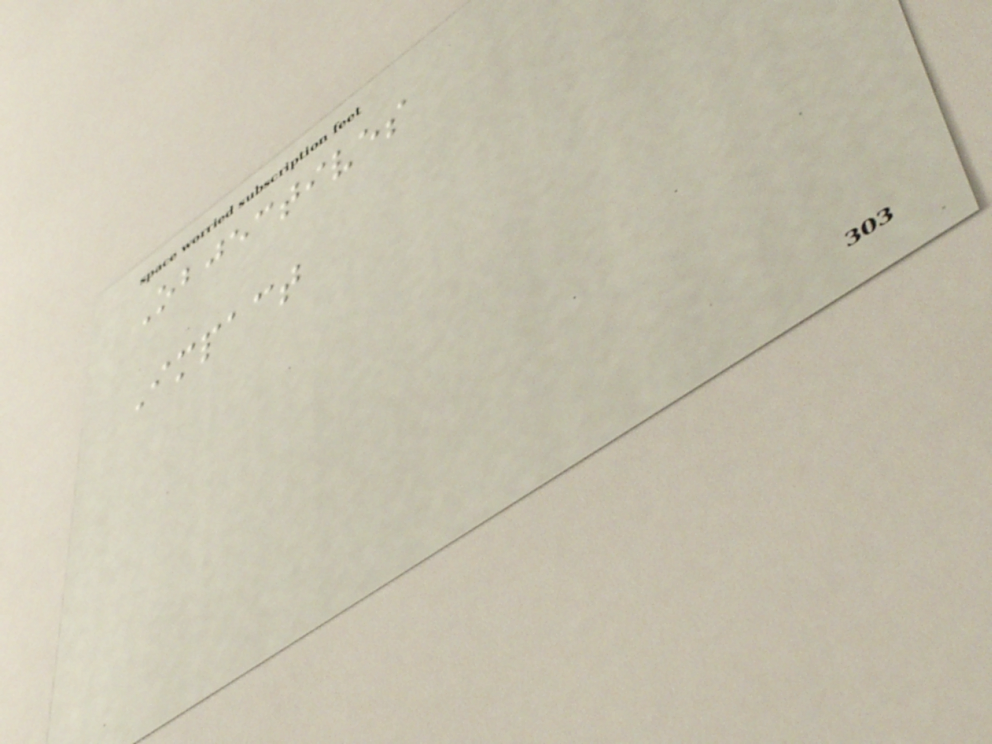Objectives
Impact
